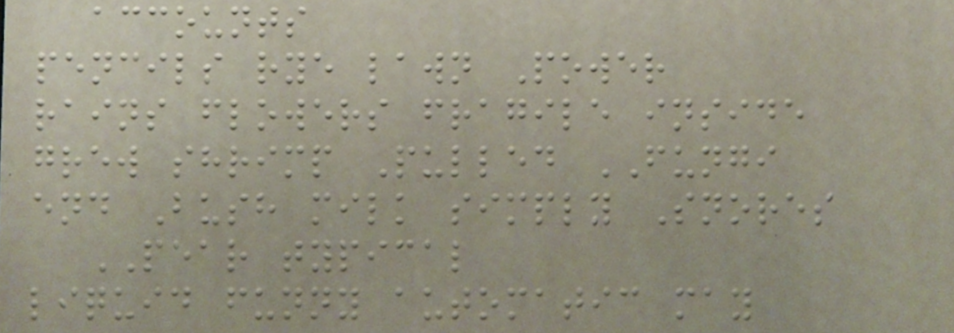accounts
pencils rye lawn Power
rains flowers fragile inside
grew shrimp Pulled FUNGI
end Bush milk simply Snores
PEAR typical
liquid funny automatic may
